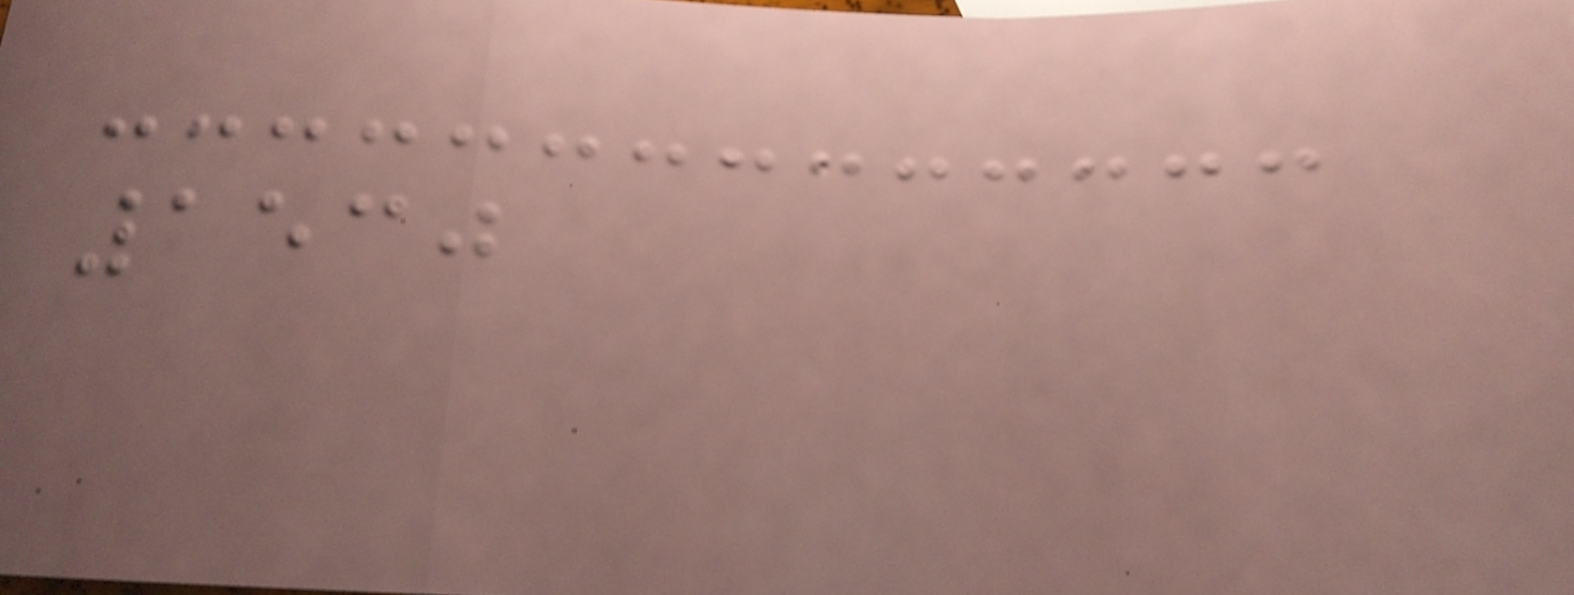1530
